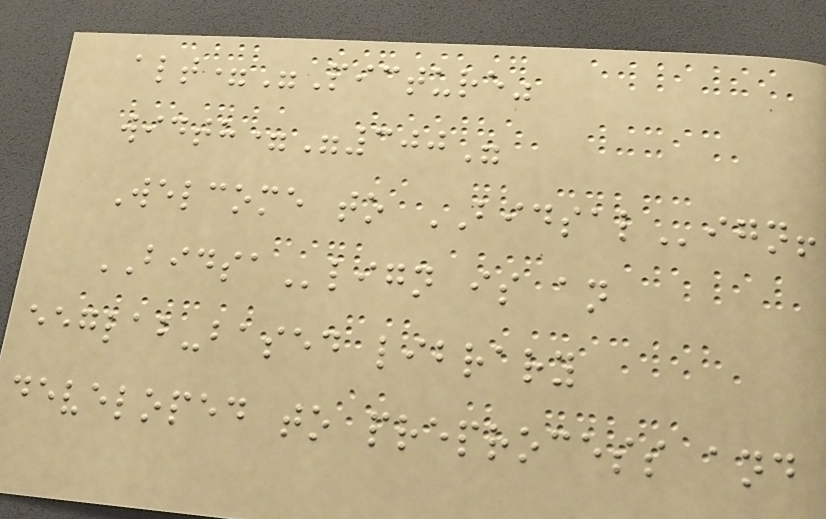alt="Picture"
width="300"
Welcome to BIDSALign!
BIDSAlign is an
eeglab-based library
developed to preprocess and
